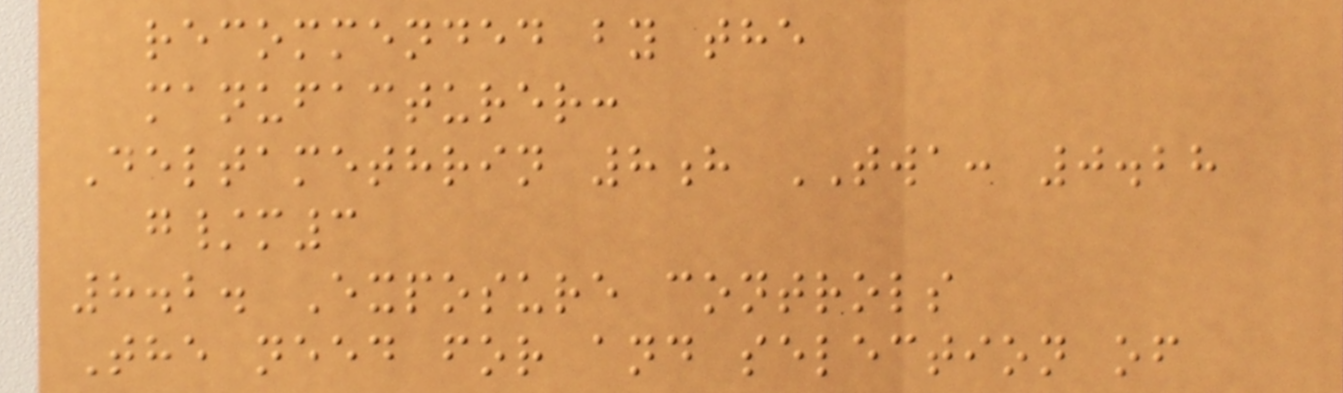recommended by the
manufacturer:
Deltamethrin 8h TWA: 0.28
g/m3
8.2. Exposure controls
The need for and selection of
